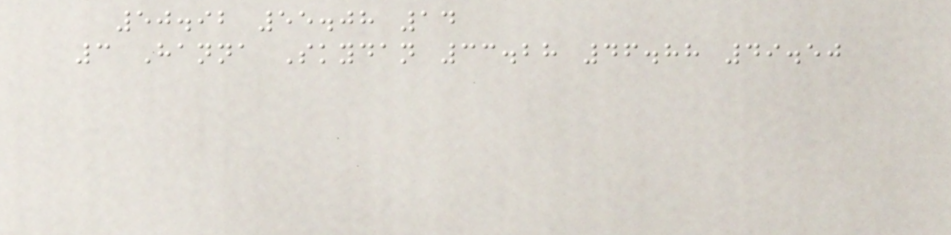50.92 55.08 14
3 Hanna Skydan 33.28 46.88 49.50
